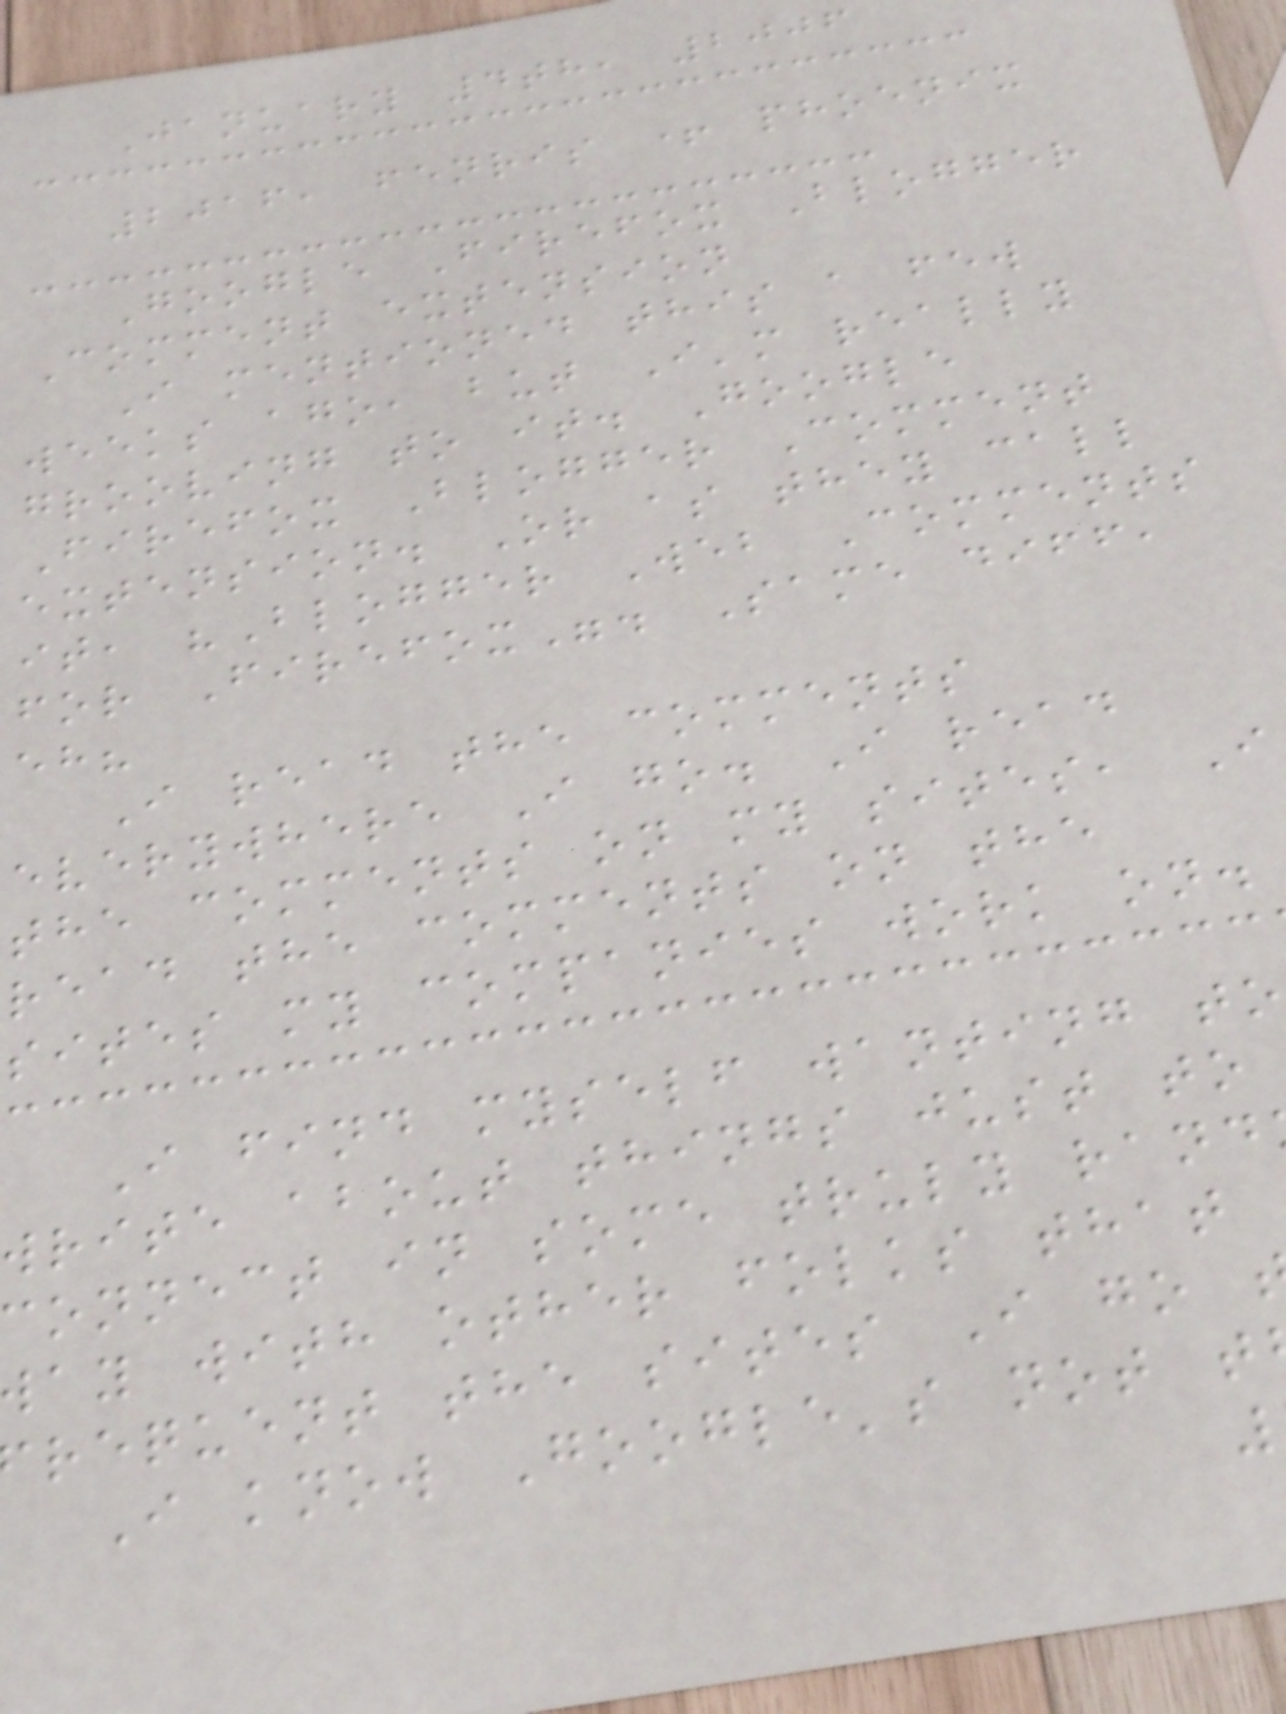January 4th, 2006
2016, fenris + phoenix
Google Firefox Blogger
Comment extension
I mentioned this a few
weeks ago, but I'm really
grooving to it. Google
Firefox Blogger Comment
extension. Or as they call
it, "Blogger Web Comments
for Firefox". Same diff,
eh?
I read the comments
everywhere I go. I read
the comments on my sites, I
read the comments on the
sites my companies work on.
I find myself wanting to
write about things just to
connect in some truly rand
ay with other folks that
requent the sites I go
I know Google's not t
